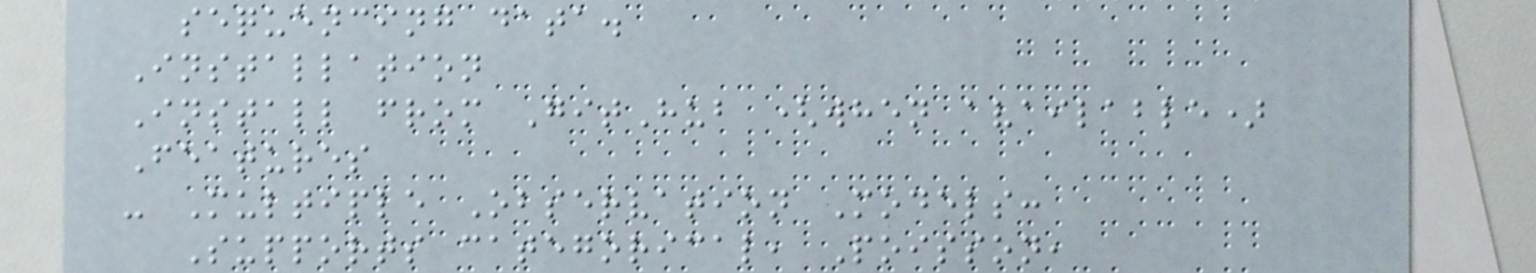sequencing data.
Installation
Install from GitHub (when available)
Features
- Multiple Observation Models:
Supports categorical, Poisson,
